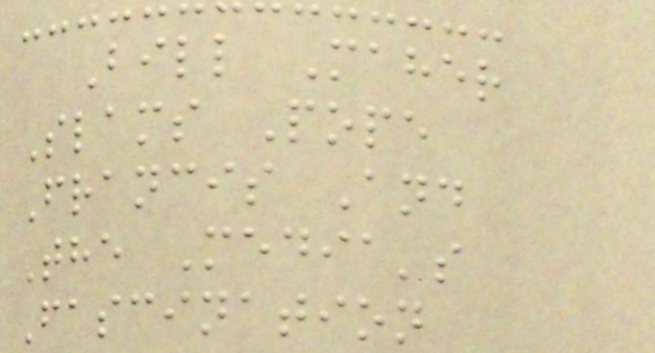Bill Maher
Slams Pope
Francis And
The Media's
Fascination
